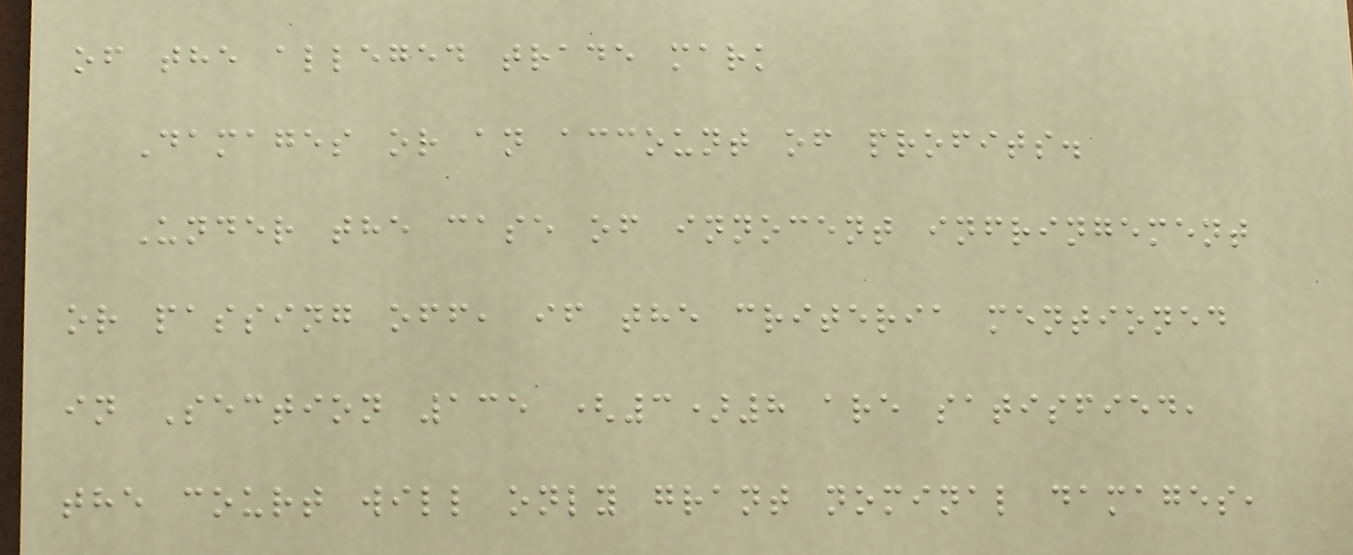of the alleged trade mark
Damages or an account of profits.
Under the case of innocent infringement
or passing off, if the criteria mentioned
in Section 135 (3)8 are satisfied,
the court will only grant nominal damages,
